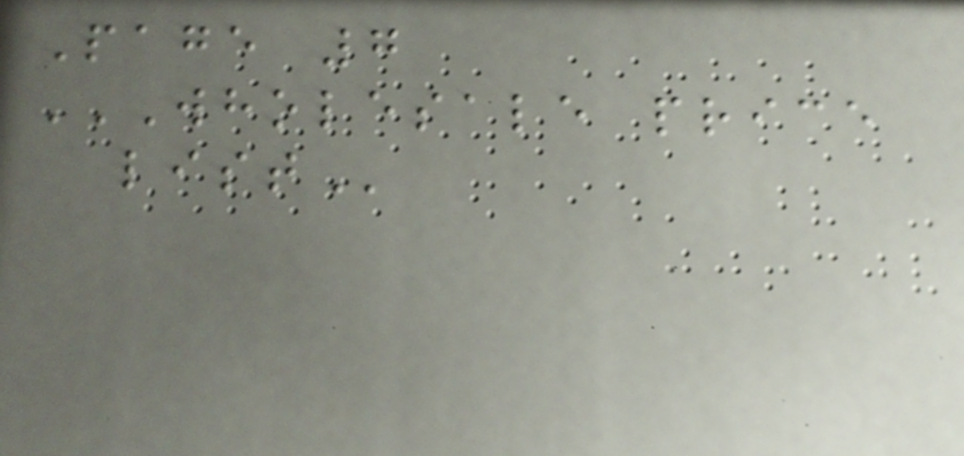Page 7
WHOLESALE PRICE
LIST
